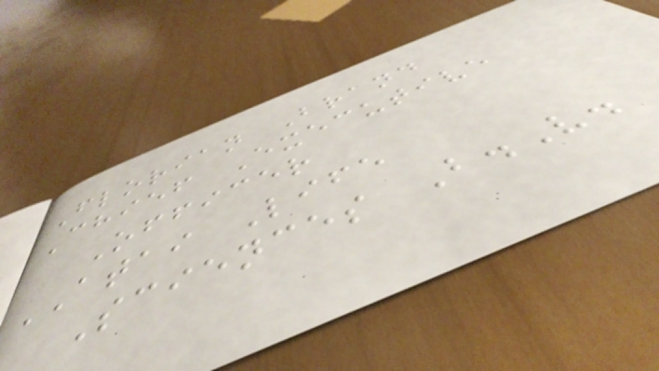Florian Brand
Chief Executive
Officer
ATAI Life
Sciences B.V.
